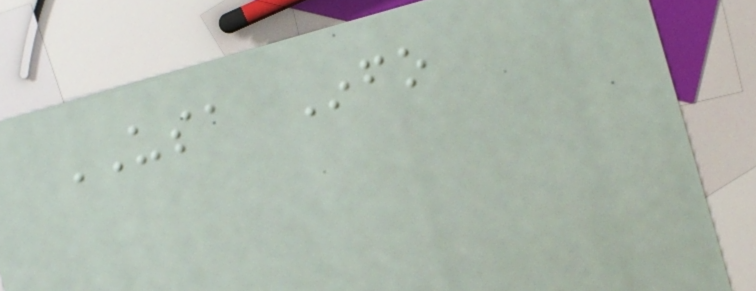USA Info
